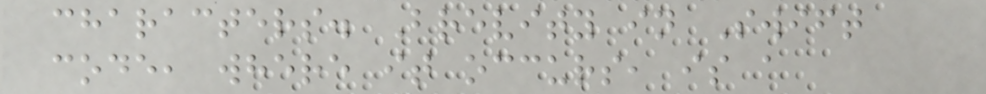characters. Brevity in Swift
code, where it occurs, is a
